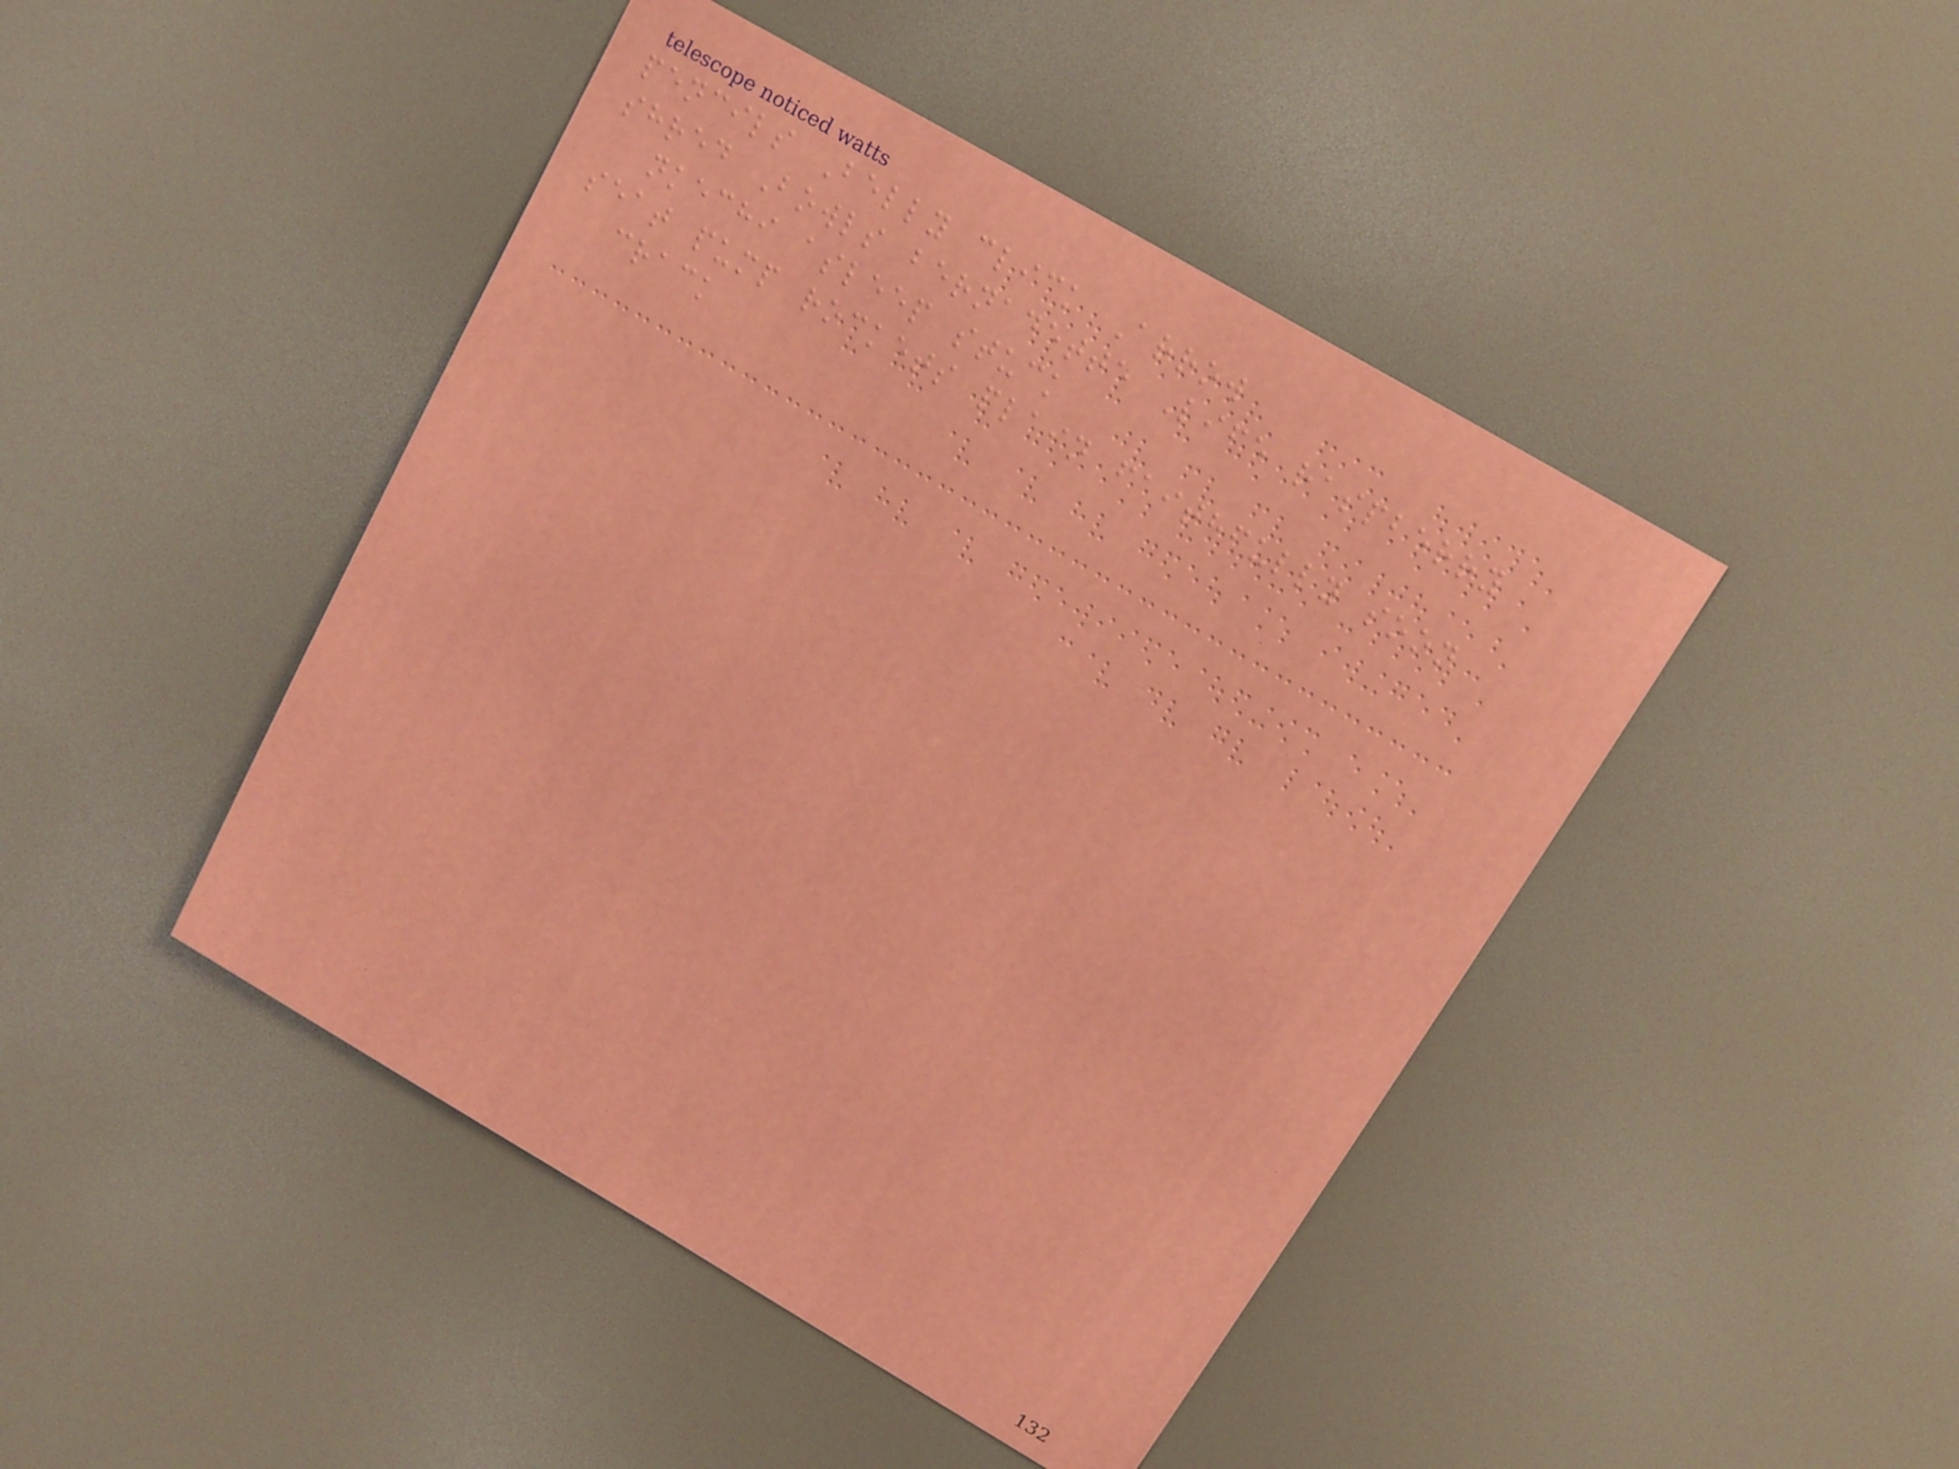pencils Belly click Arrow
shred Bowls bernadette Life raspberry
nkechi asleep stuck
seat pump rockets plain faithfully soon
crack
